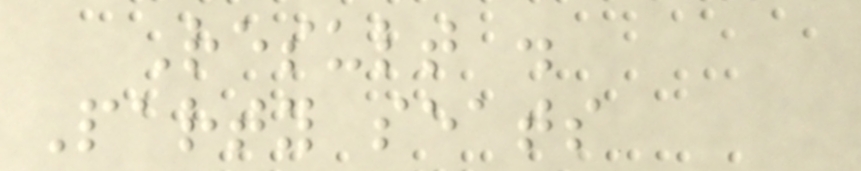Result .
Party seats
